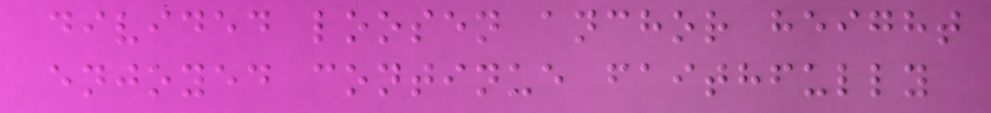divided loosen anchor height
enjoyed continue faithfully
